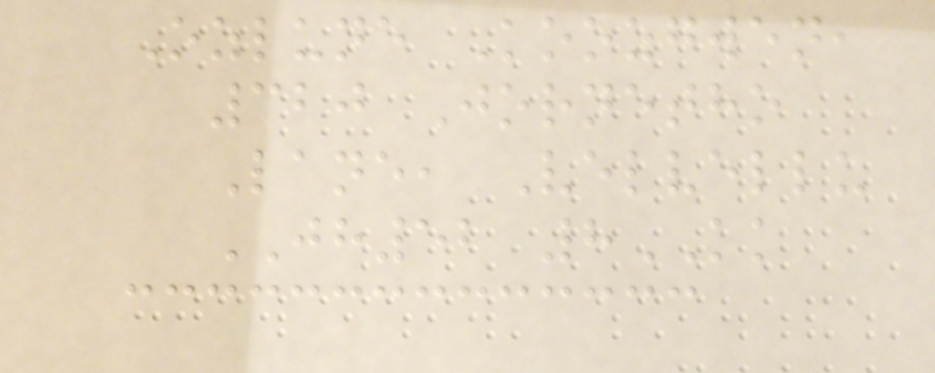Ozlune Koozgwen,
320 Jornetho
Lane, Velvellu
JH52 8KK
